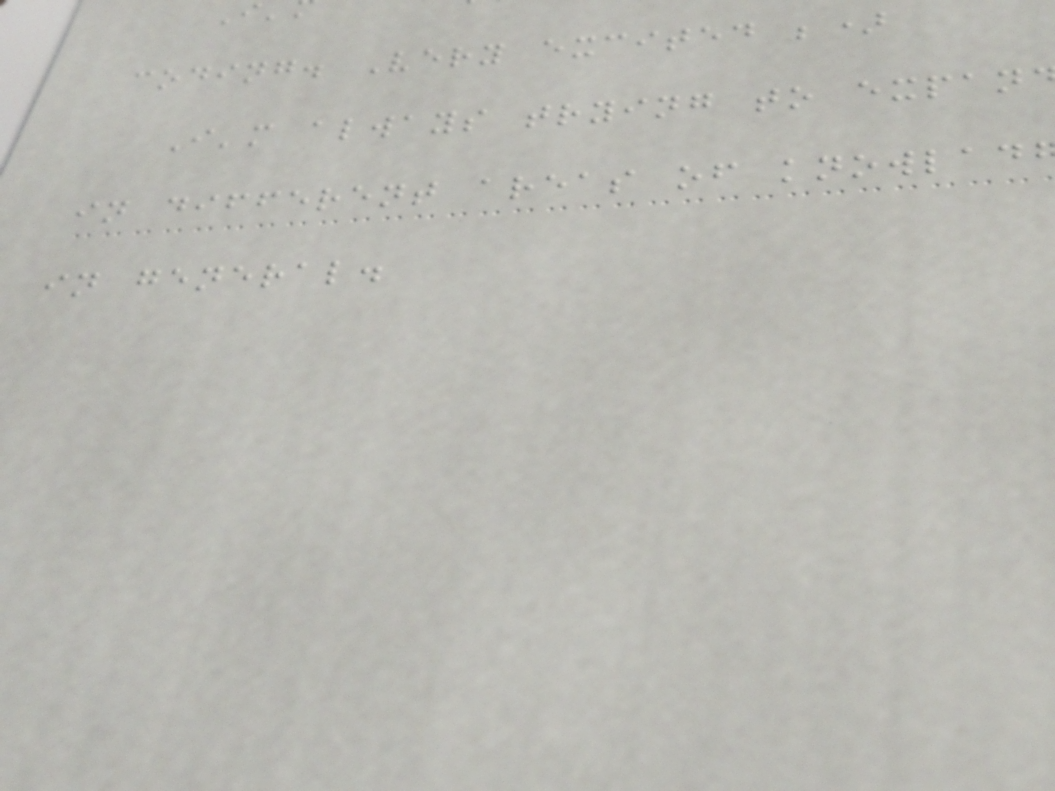coding. Very excited ;)
I'm always trying to expan
in different areas of knowlad
in general.
